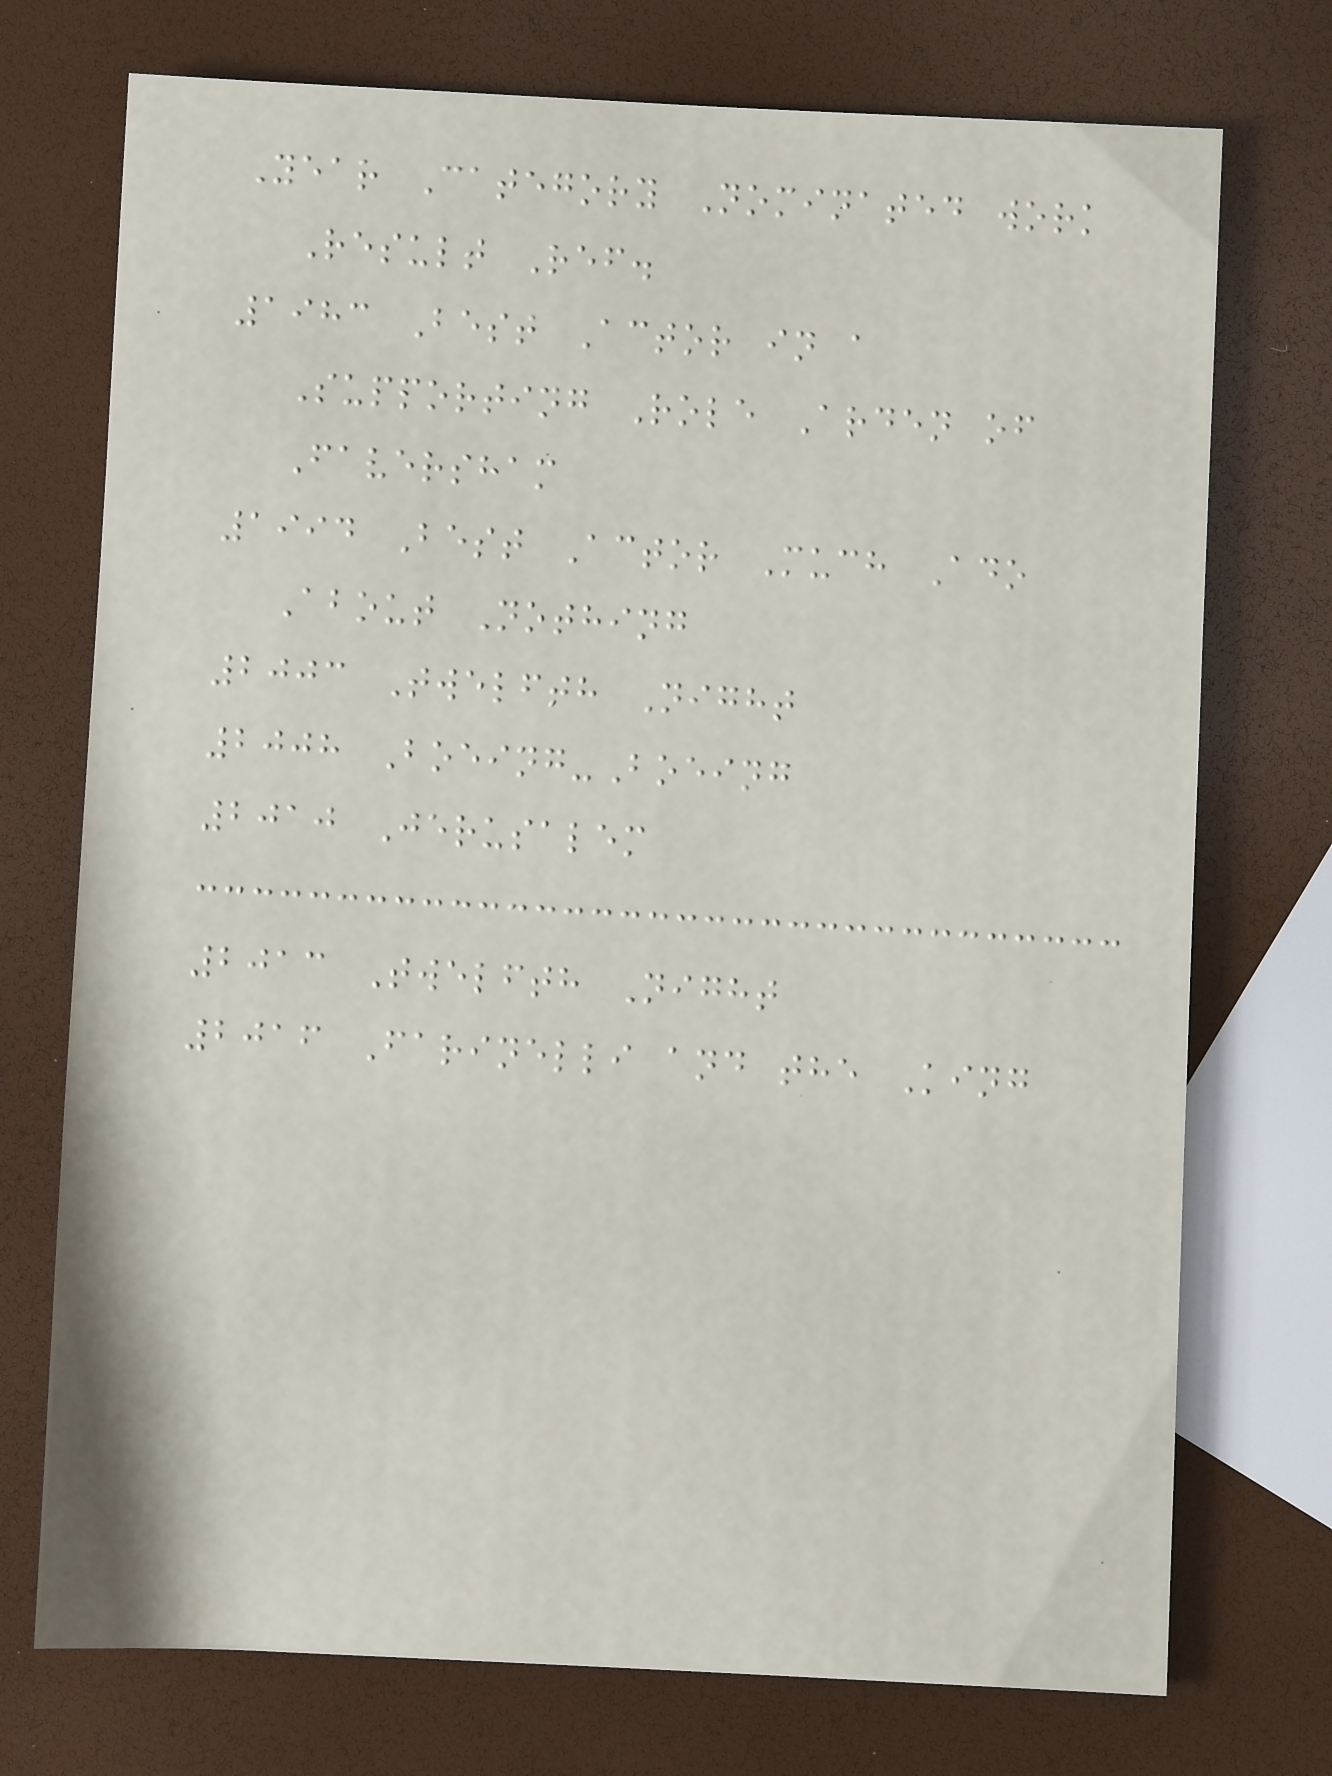Year Category Nominated work
Result Ref.
1983 Best Actor in a
Supporting Role Arden of
Faversham
1994 Best Actor Much Ado
About Nothing
2003 Twelfth Night
2008 Boeing-Boeing
2010 Jerusalem
2013 Twelfth Night
2016 Farinelli and the King
